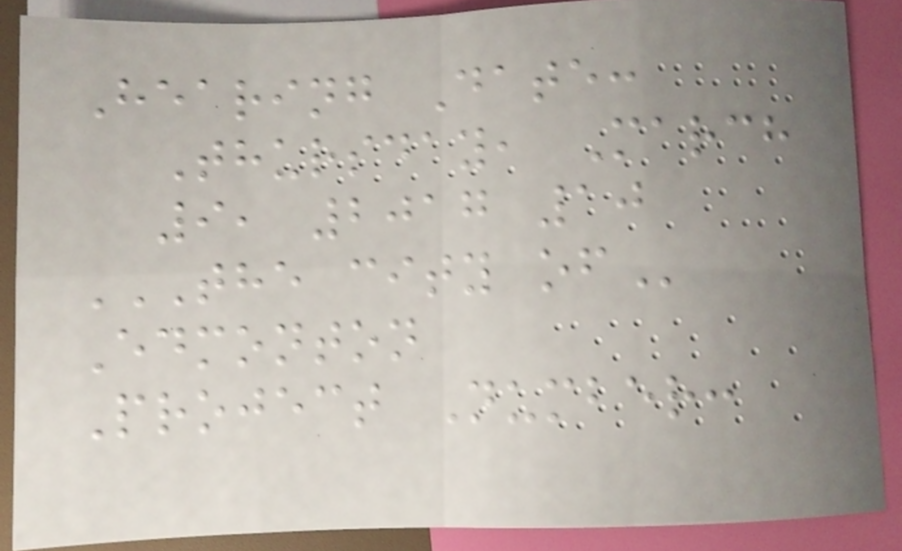Hearing Date:
Thursday, March
9, 2017 10
THE CITY OF
Edmonton
Project Number:
